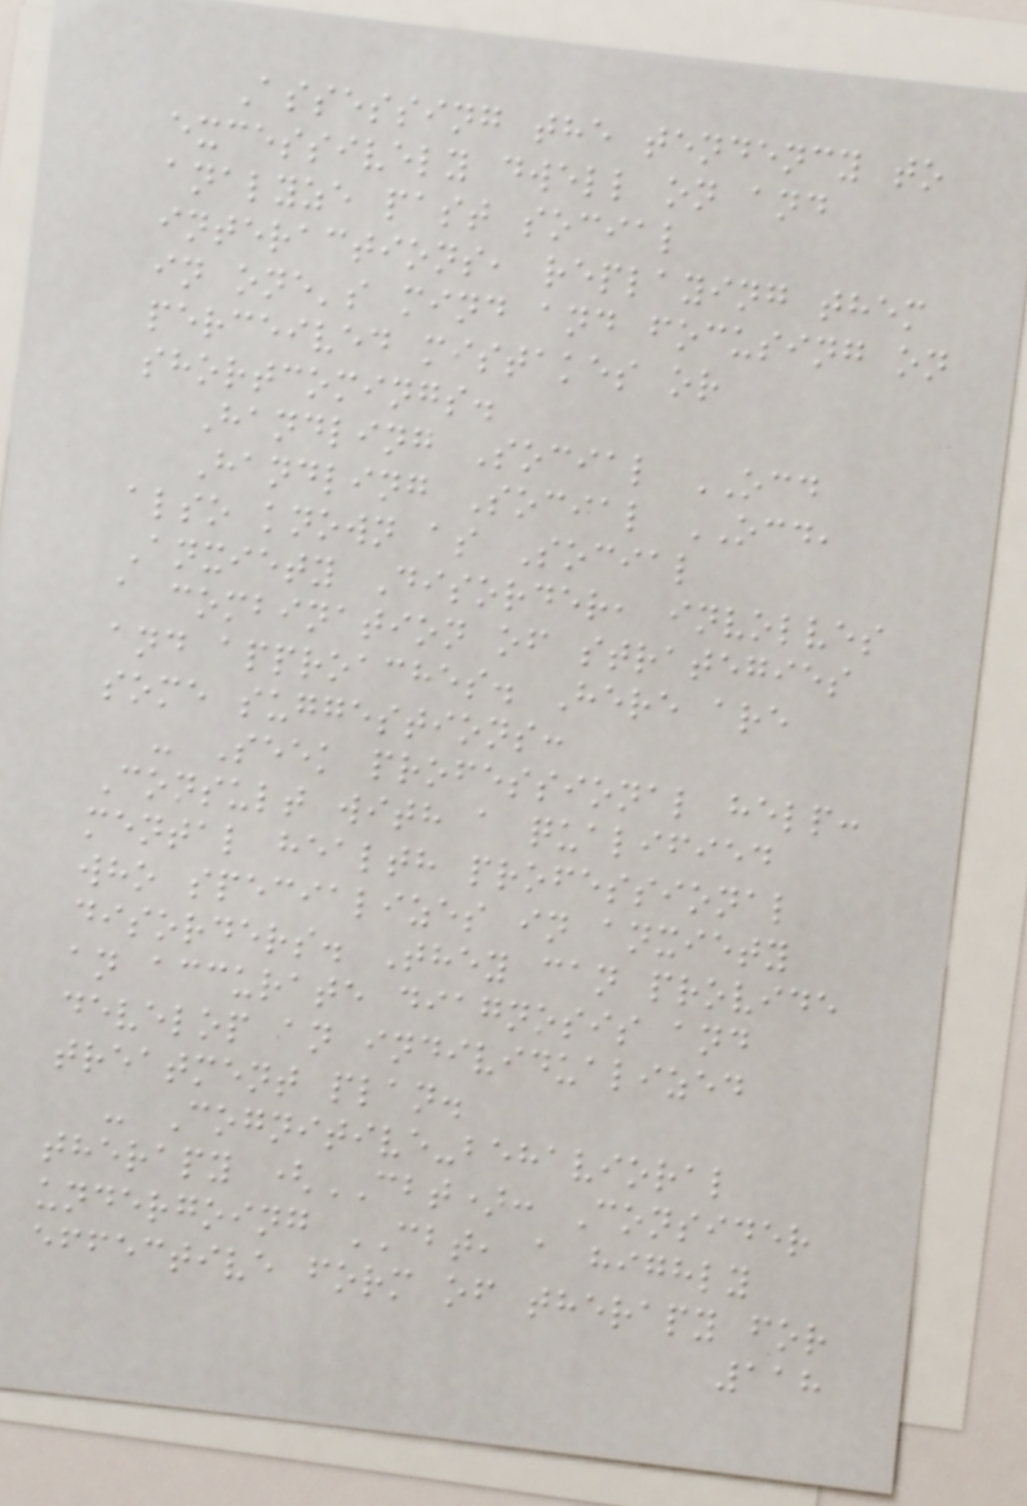Assessing the tendency to
excessively dwell on and
analyze past social
interactions, replaying them
in one's mind and focusing on
perceived mistakes or
shortcomings.
Handling Social OCD
Handling Social OCD,
also known as Social
Anxiety Disorder, involves
a combination of strategies
and approaches. Here are
some suggestions:
- Seek professional help:
Consult with a qualified
mental health professional
who specializes in anxiety
disorders. They can provide
an accurate diagnosis and
develop an individualized
treatment plan.
- Cognitive-behavioral
therapy (CBT): Consider
undergoing CBT, a highly
effective form of therapy for
118
